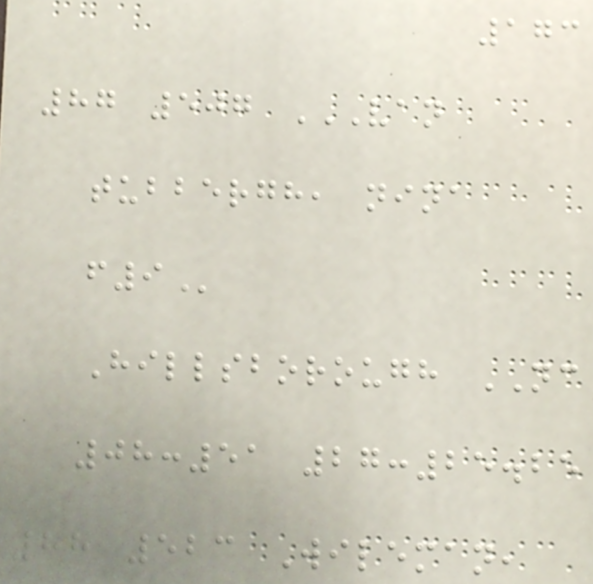173
87 507 VAN
TUBBERGH, NINA
F9
Hillsborough NC
08:51 27:25.25
88 523 Wileman,
